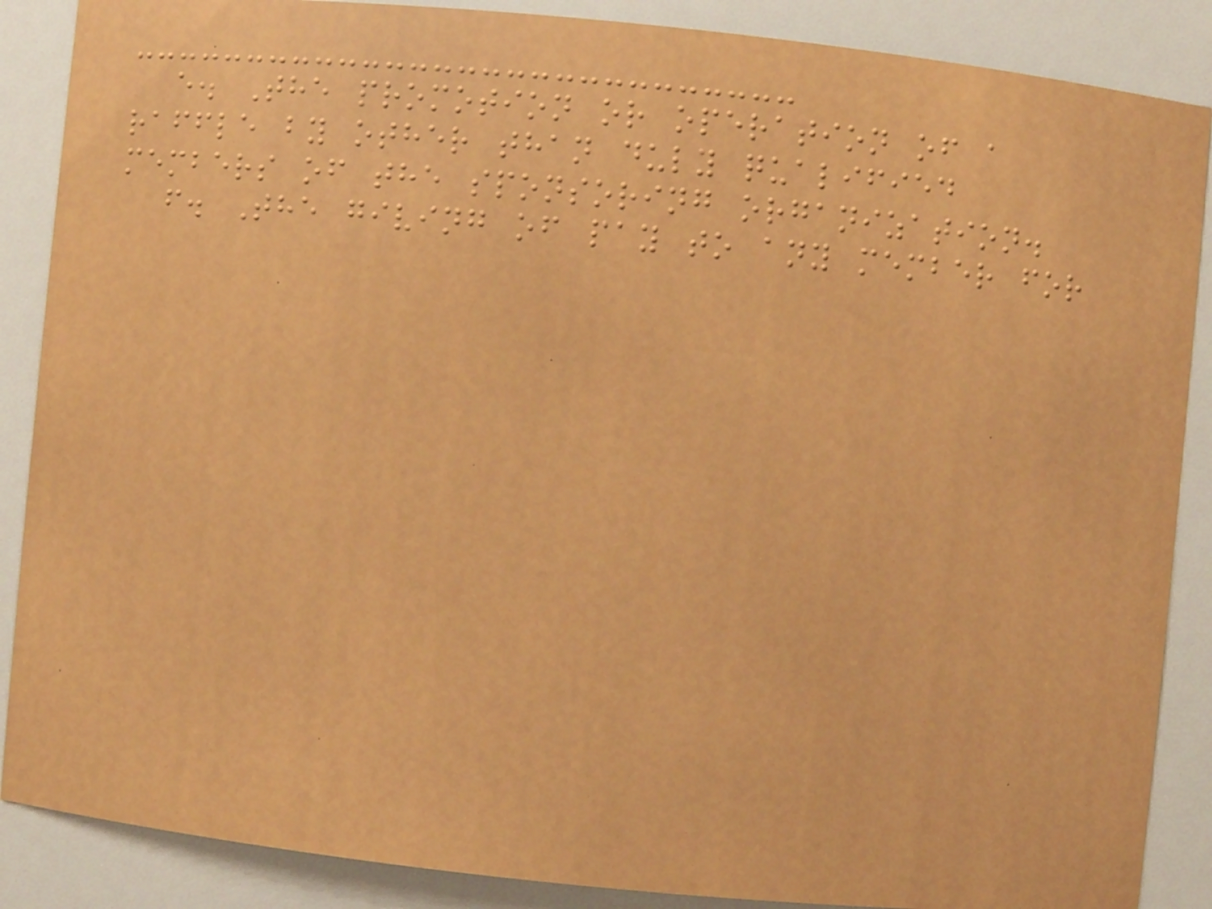e. The promotion or operation of a
raffle by other than duly qualified
members of the sponsoring organization.
f. The giving of pay to any member for
